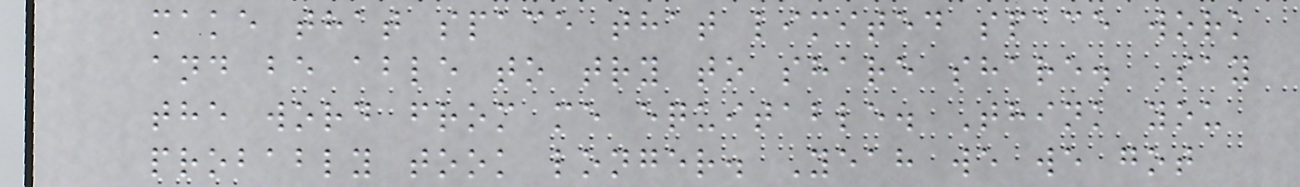make that space that limited space work
and be able to try to share share. Say
the word from me equitable. Think you
probably took longer. Yeah we we got
